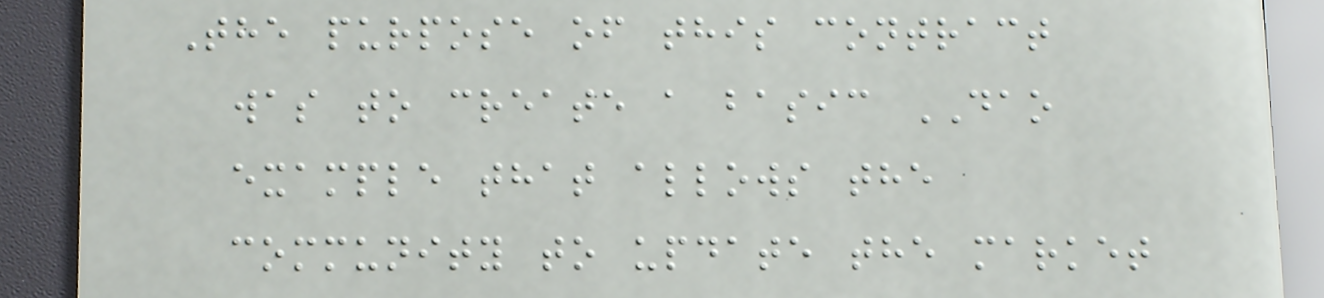The purpose of this contract
was to create a basic DAO
example that allows the
community to update the market
